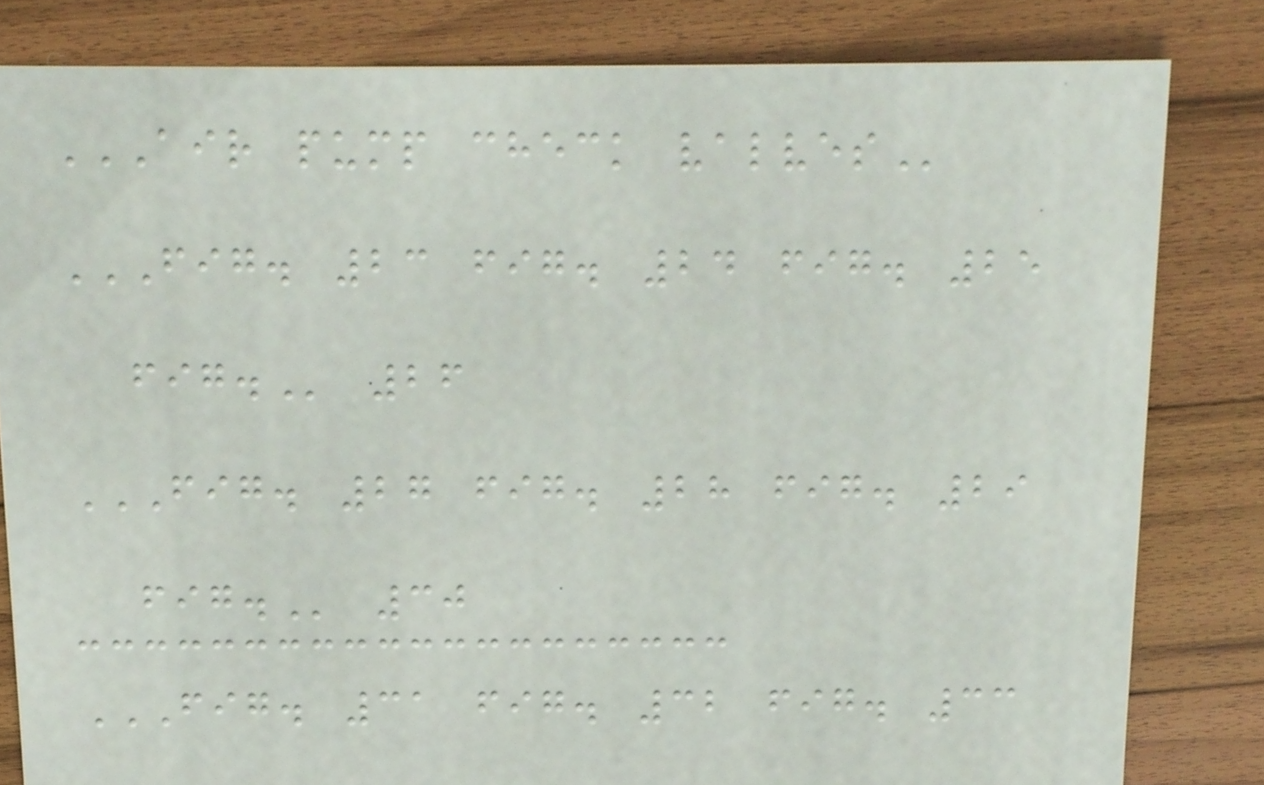AIR PUMP CHECK VALVES
FIG. 23 FIG. 24 FIG. 25
FIG. 26
FIG. 27 FIG. 28 FIG. 29
FIG. 30
FIG. 31 FIG. 32 FIG. 33
